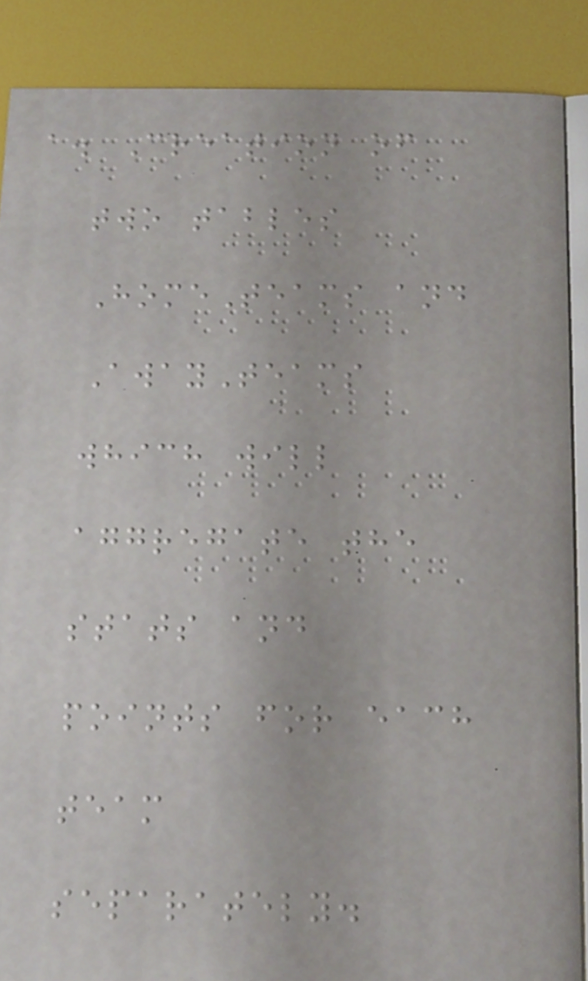a. Creation of
two tables
HomeTeams and
AwayTeams
which will
aggregate the
stats and
points for each
team
separately.
